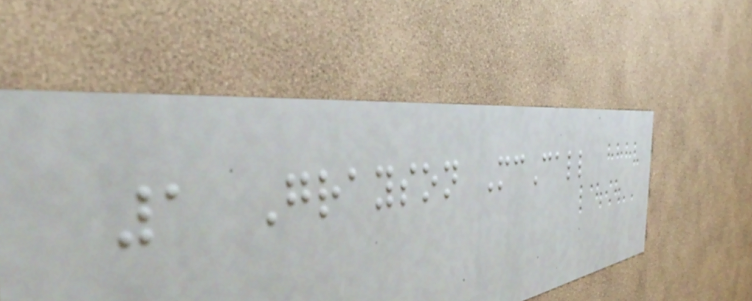1 Grayson McCall
